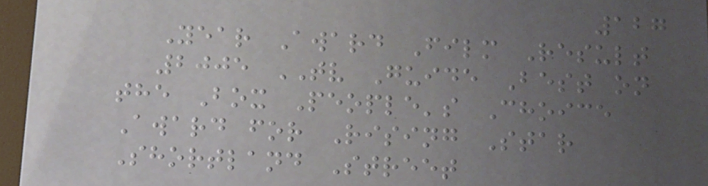127
Year Award Film Result
2005 TV Guide Best on
the Box People's Choice
Award for Rising Star
Shortland Street
